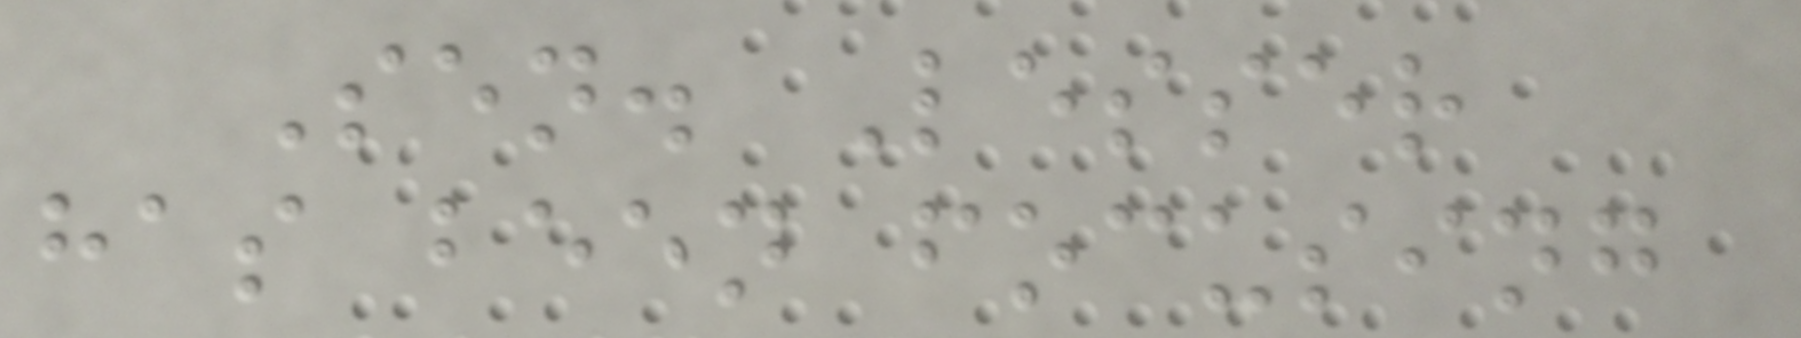Sen. Lesser
has been focusing
